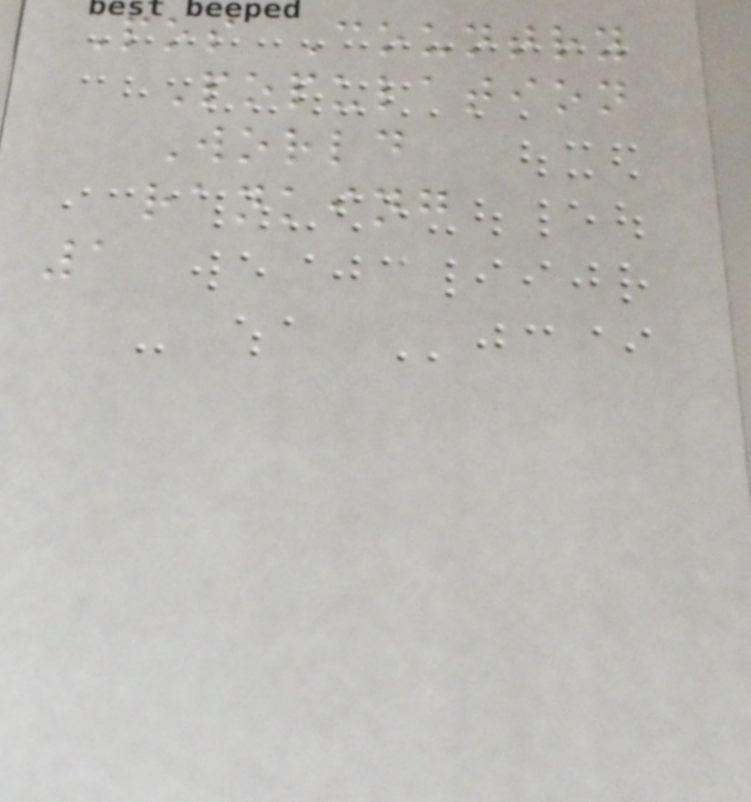Pos Country
Population
World
ranking
1
